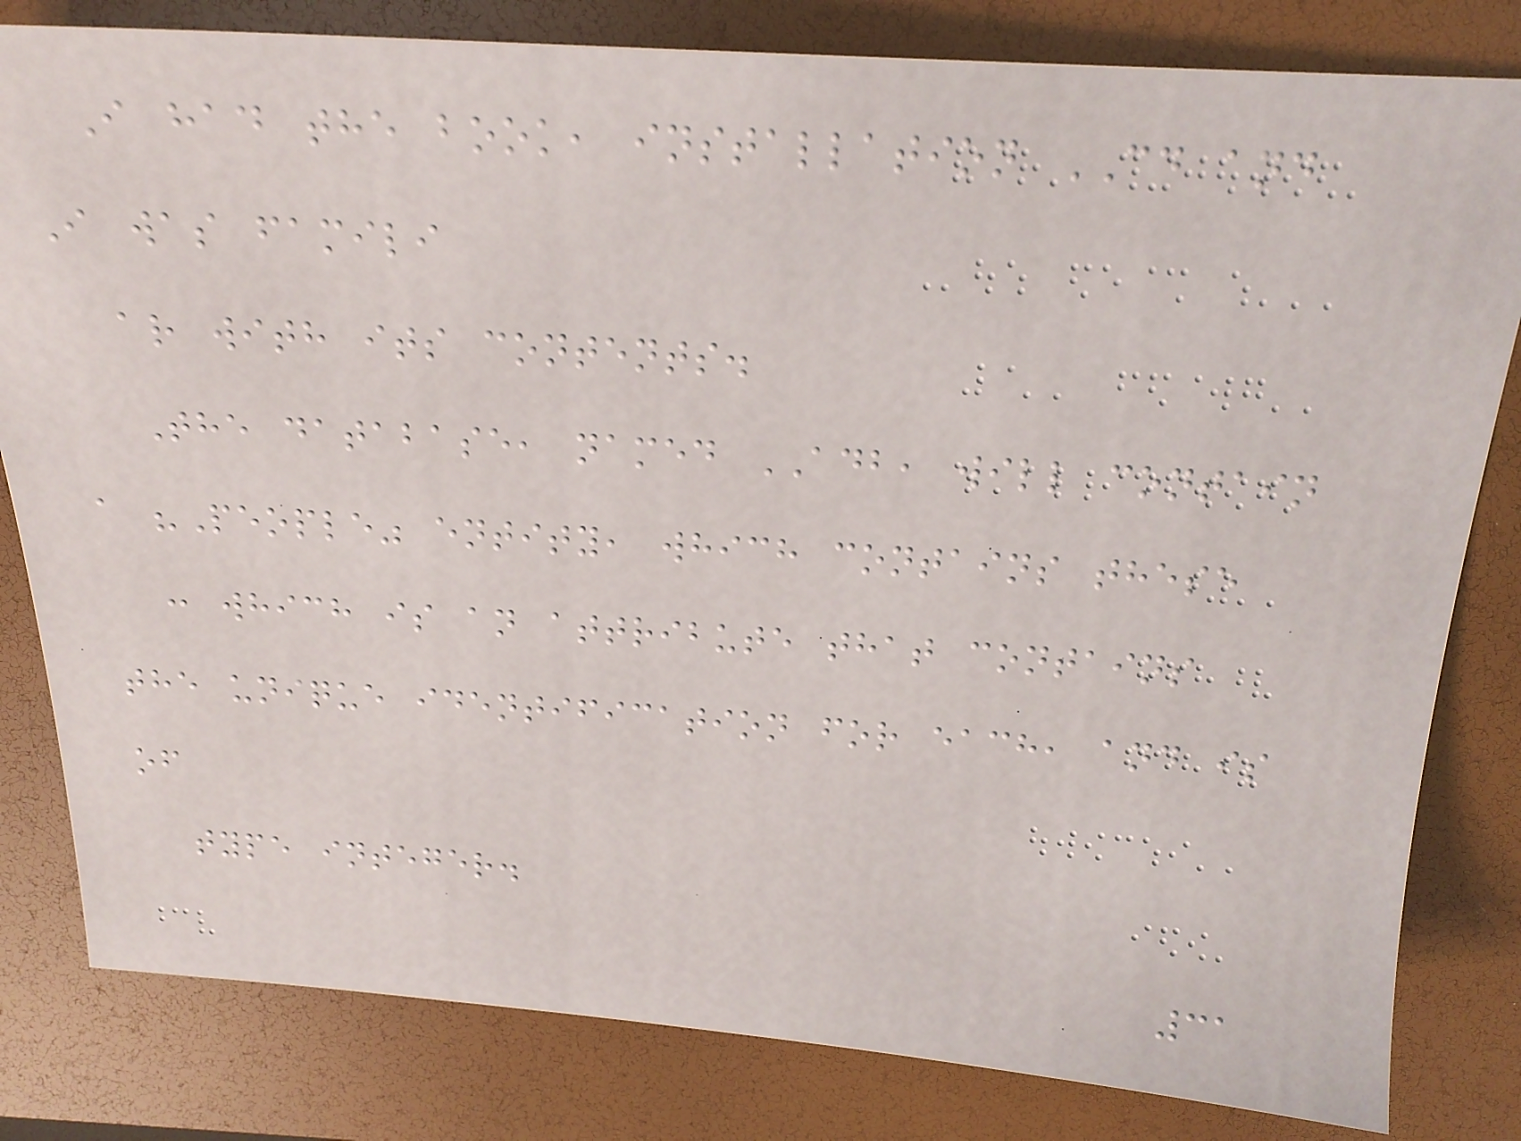I had the book, installation CD and
I was famili
ar with its contents.
The database, named ADB, will contain
a "People" entity, which contains these
: which is an attribute that contains
the unique identification for each, and is
of
type integer.
31
